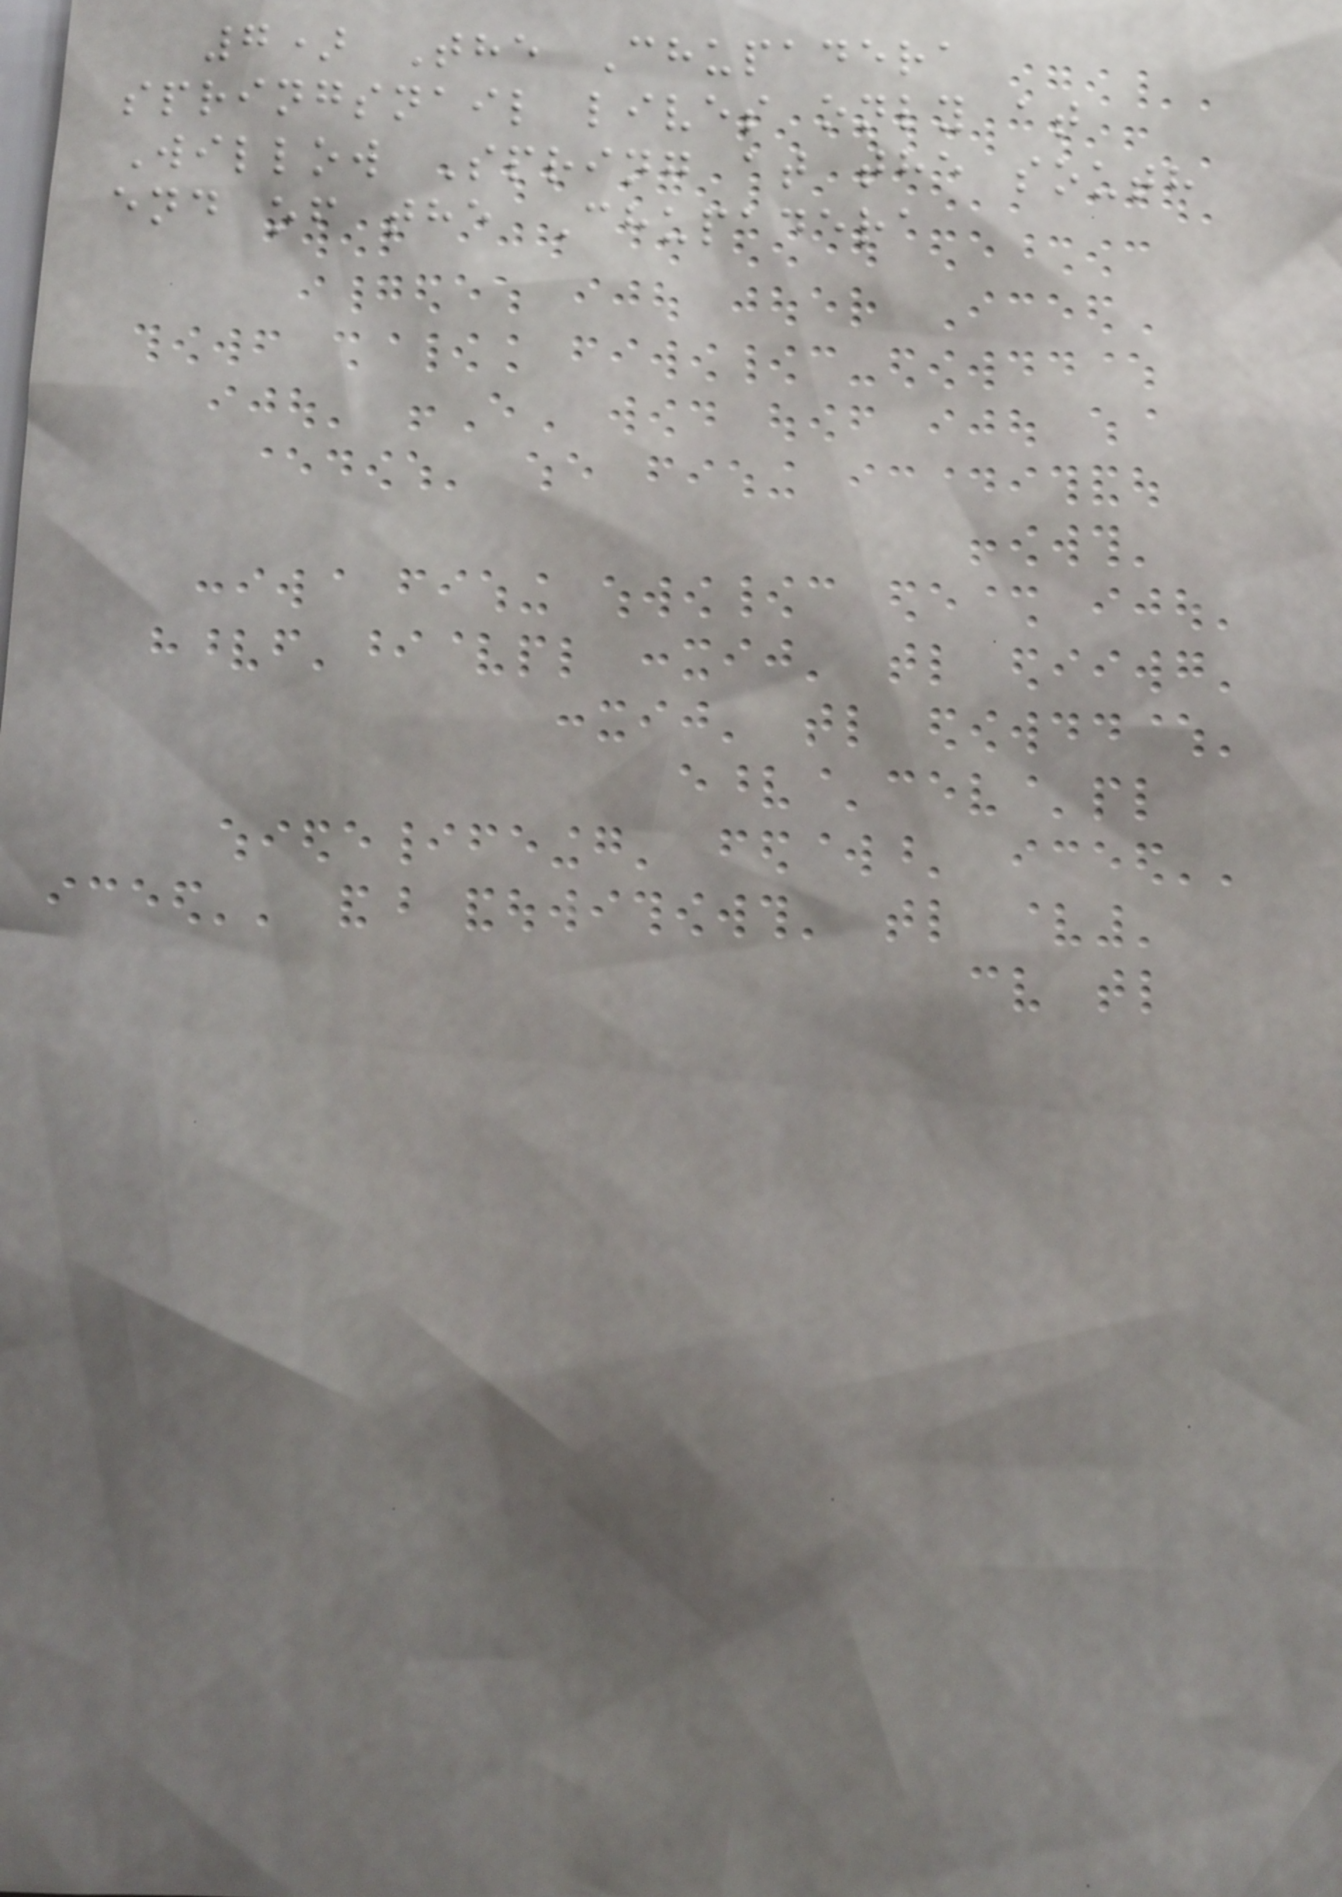7) The Chupadera
springsnail lives only at
Willow Spring at the south
end of the Chupadera
